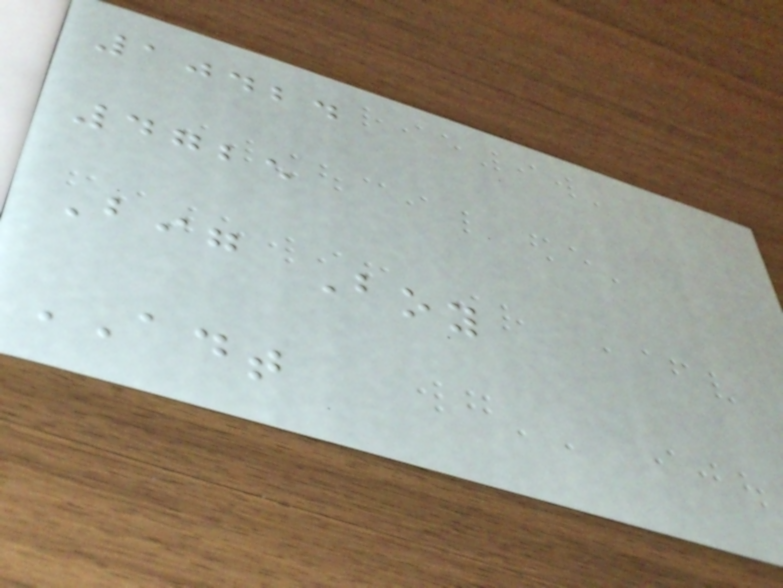10424
4725
Big Boy
ADT
